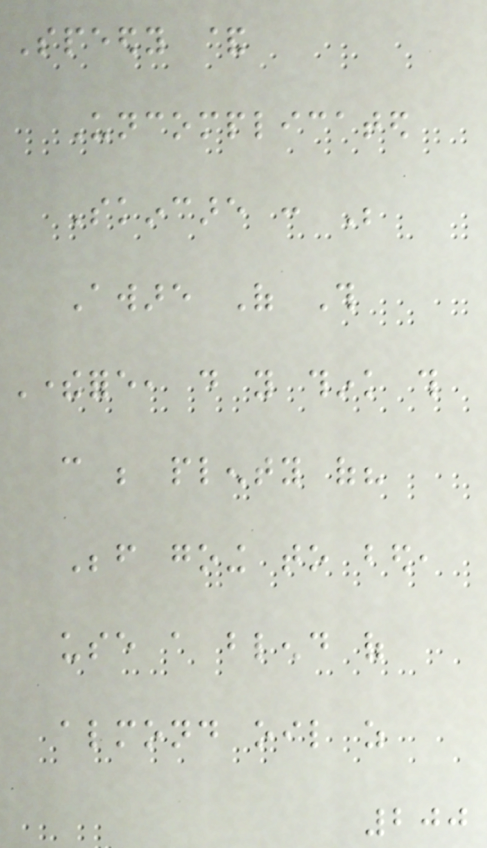Speedy &
Uncomplicated
Skincare : Be
Aware Of This
Therefore, do you think this
can be plenty of?
Before going to bed,
use a blend of
almond oil as
200
